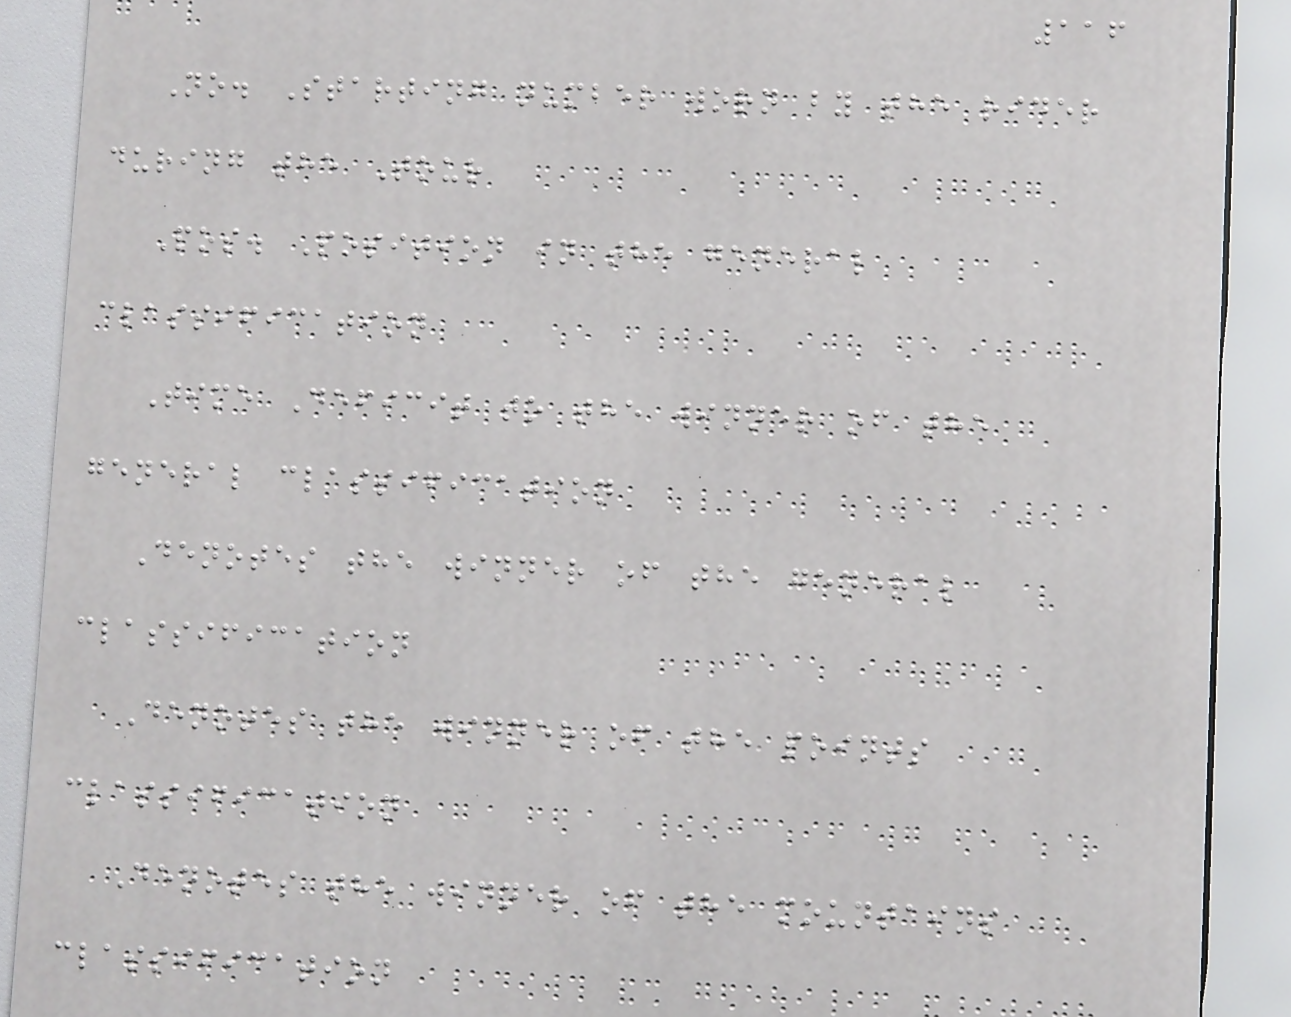116
No. Starting number worn by the rider
during the Tour
Pos. Position in the general
classification
Time Deficit to the winner of the
general classification
Denotes the winner of the general
classification
Denotes the winner of the points
classification
Denotes the winner of the mountains
classification
